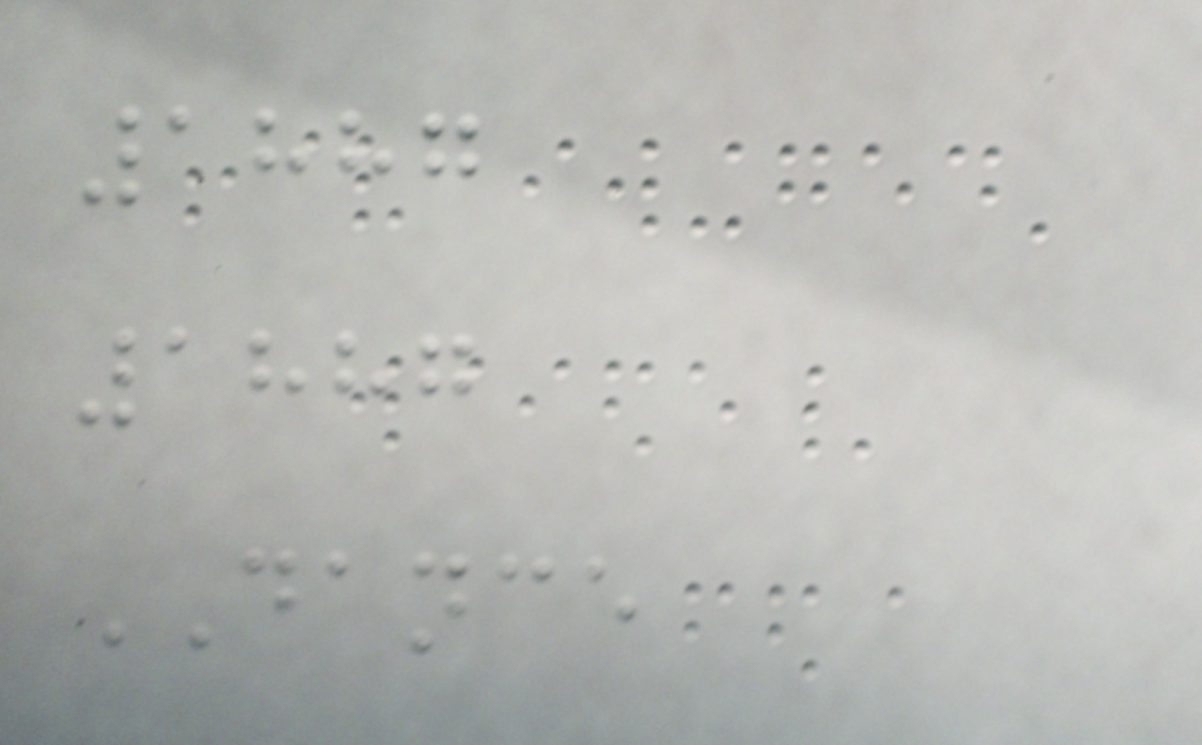1887
1887
DANCE
